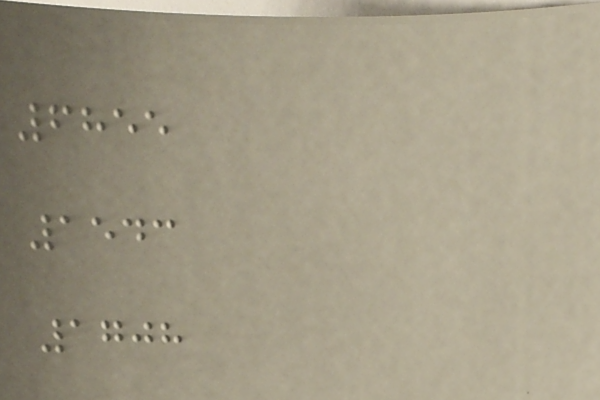6855
1543
1708
